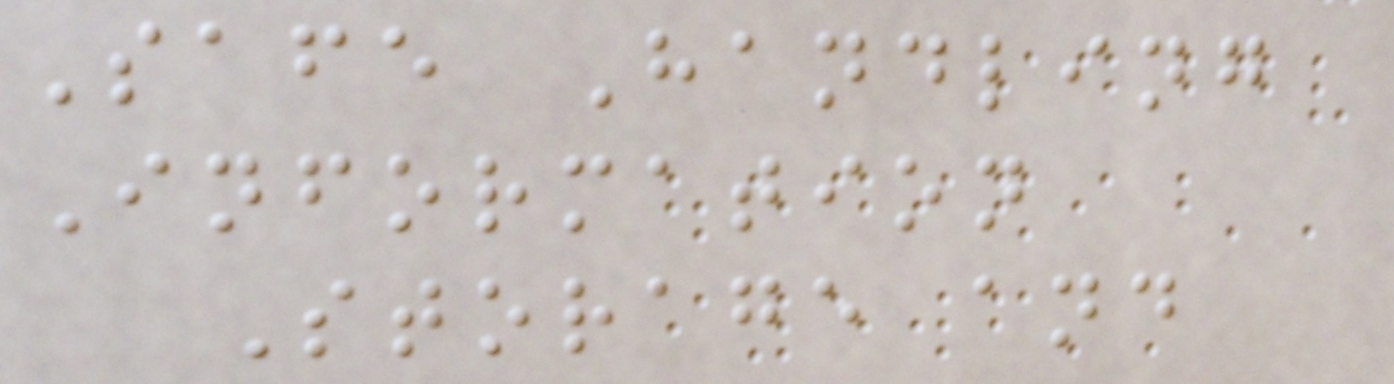Safe Handling
Information
Storage and
